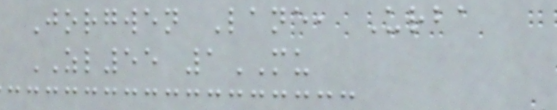Jorgwen Lane, Urba
ZL55 1MU
